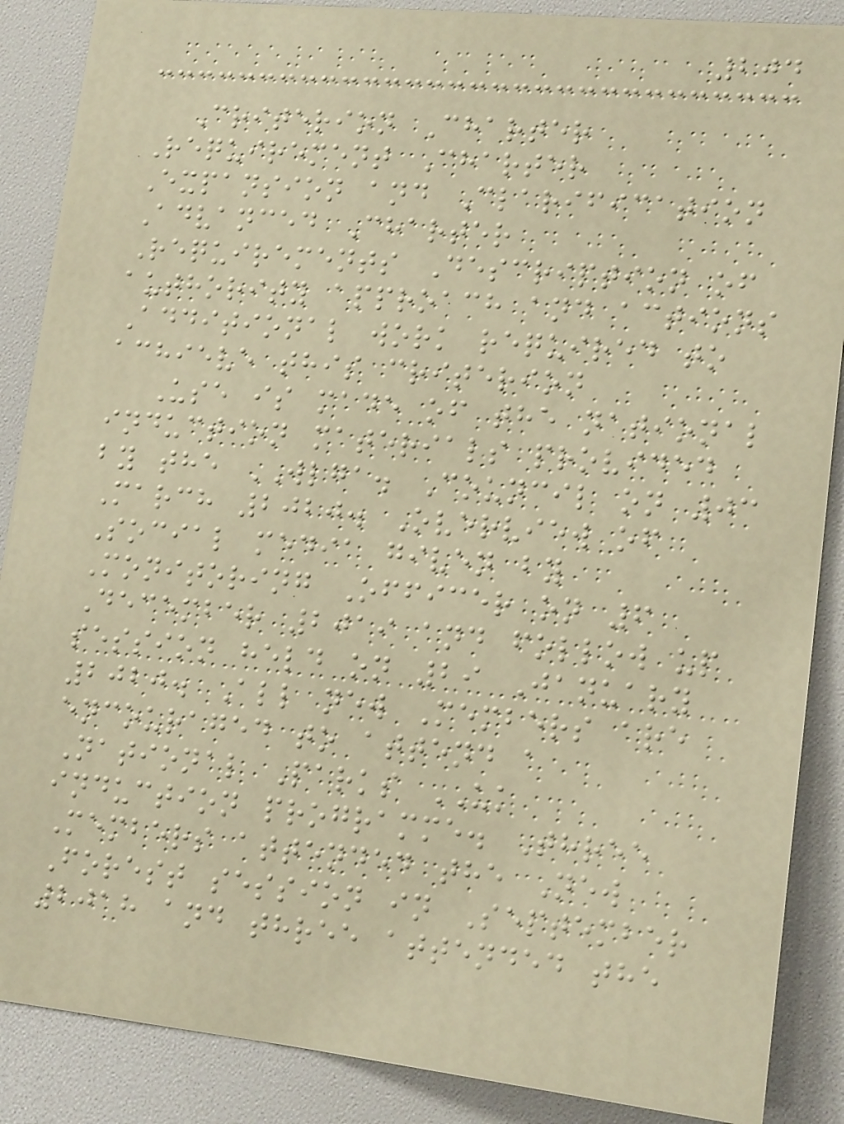204
Criterion Charter
Requirement Charter
Expansion and Clarification
Advanced Charter
Requirements Description of
authority approach and actions
Additional work required to
achieve this criterion
Use is made of the national
induction materials provided
by the WLGA. Council on 03
March 2020. Overview of
Social media given by
Monitoring Officer on 6
December 2019 and follow up
session held on 29 January
2020. All new Members are
encouraged to attend a
National Parks UK
induction programme. Three
Members attended the New
Forest session in September
2018 and three attended the
